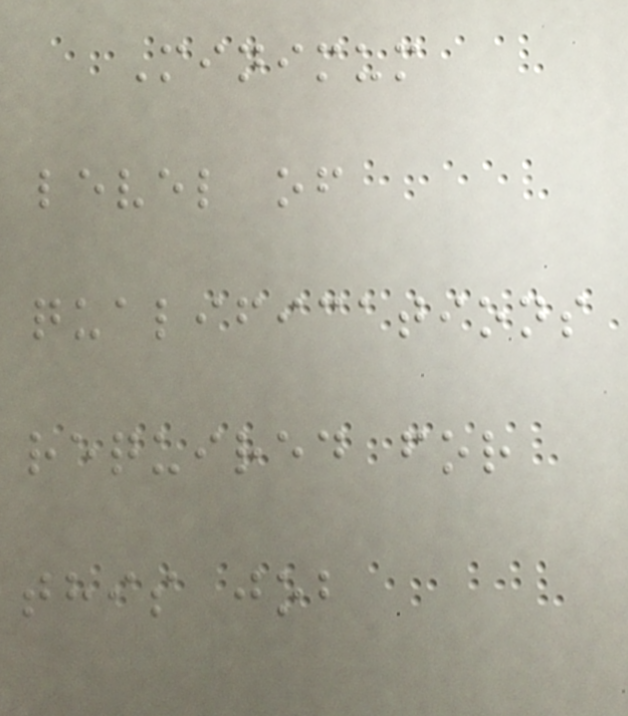Minimum
level of
qualifications
required for
this job
